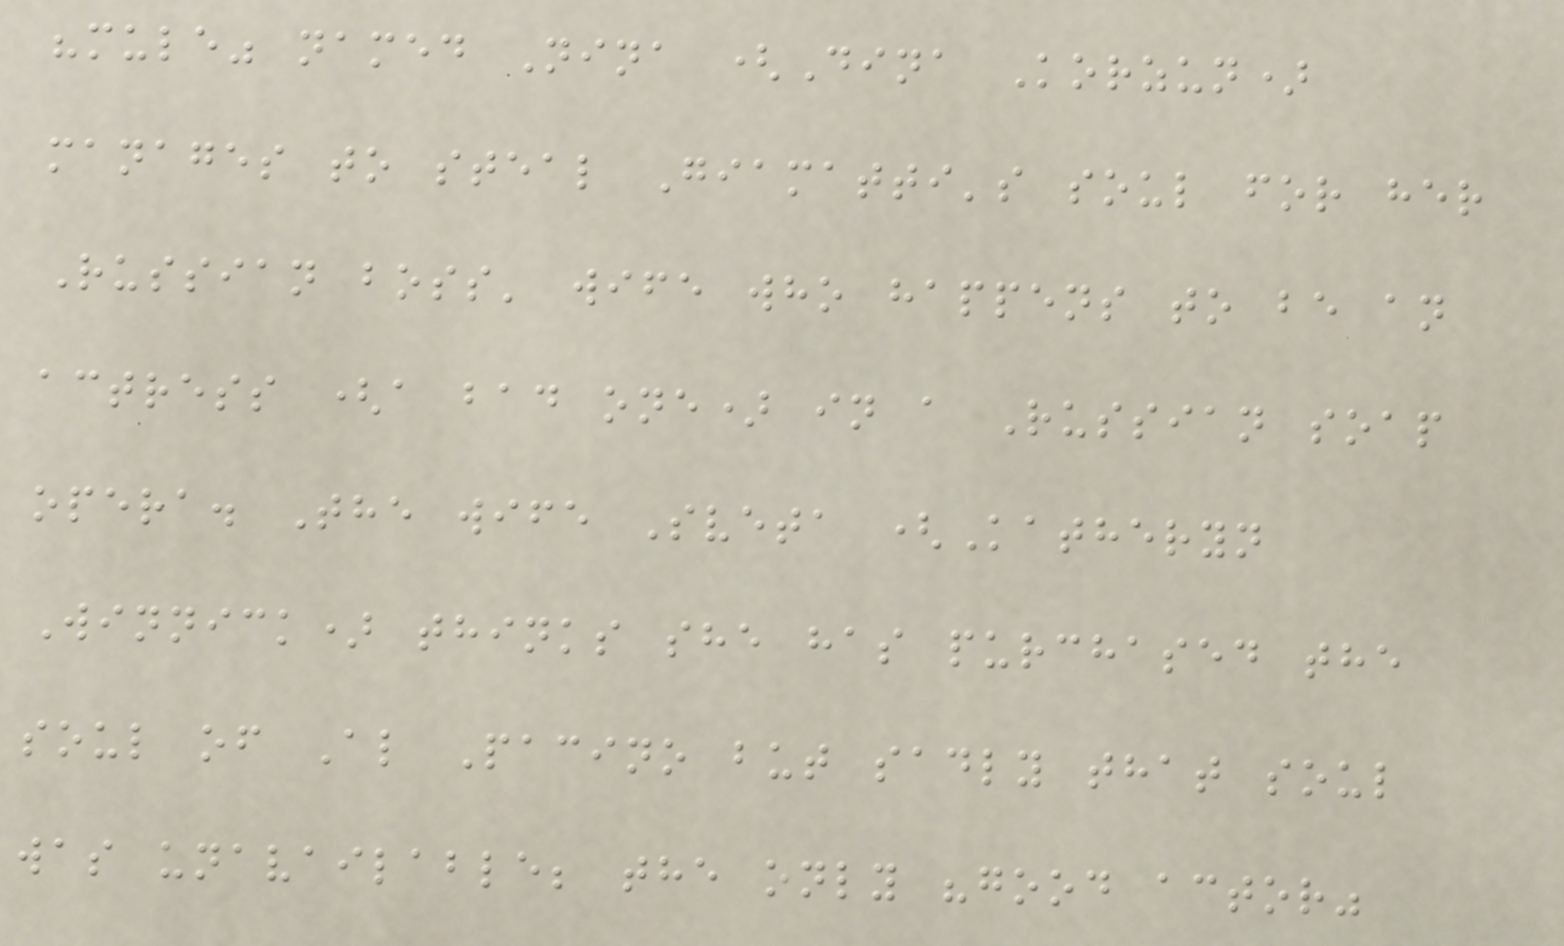"mule" named Nina (Dina Korzun)
manages to steal Giamatti's soul for her
Russian boss' wife who happens to be an
actress (a bad one) in a Russian soap
opera. The wife Sveta (Katheryn
Winnick) thinks she has purchased the
soul of Al Pacino but sadly that soul
was unavailable; the only "good actor"
